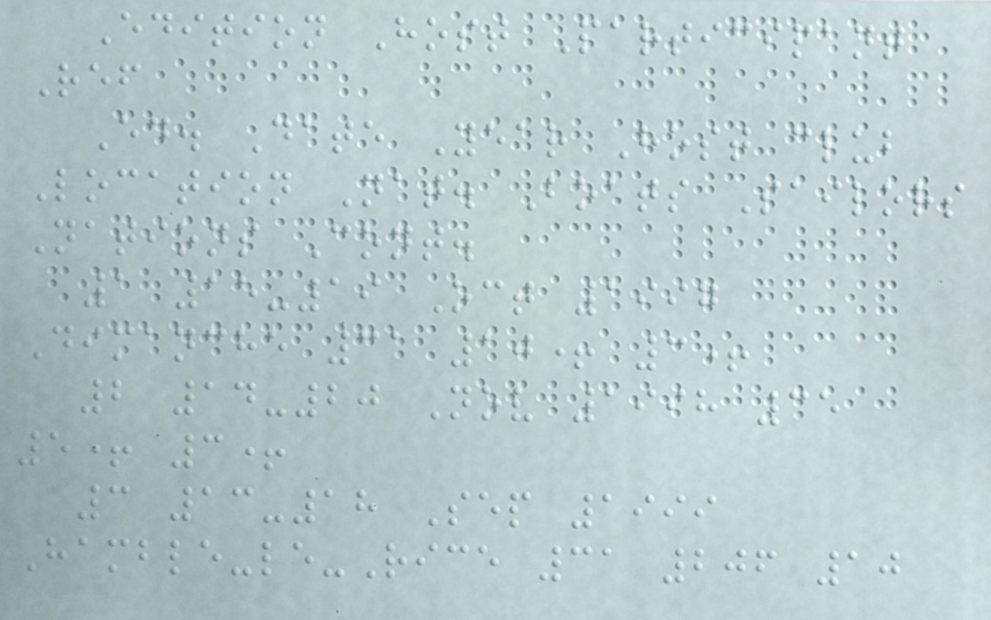Edition Host Participant
Ref
Ed. Date Year Host club
Location Nat. Boats Sailors
Nations Cont.
1 15-19 Oct 1997
Dimanche 31 10+ 3+
2 14-20 Nov 1998 35
5+ 3+
3 13-18 Sep 1999
Hamble-le-Rice 31 206 10
